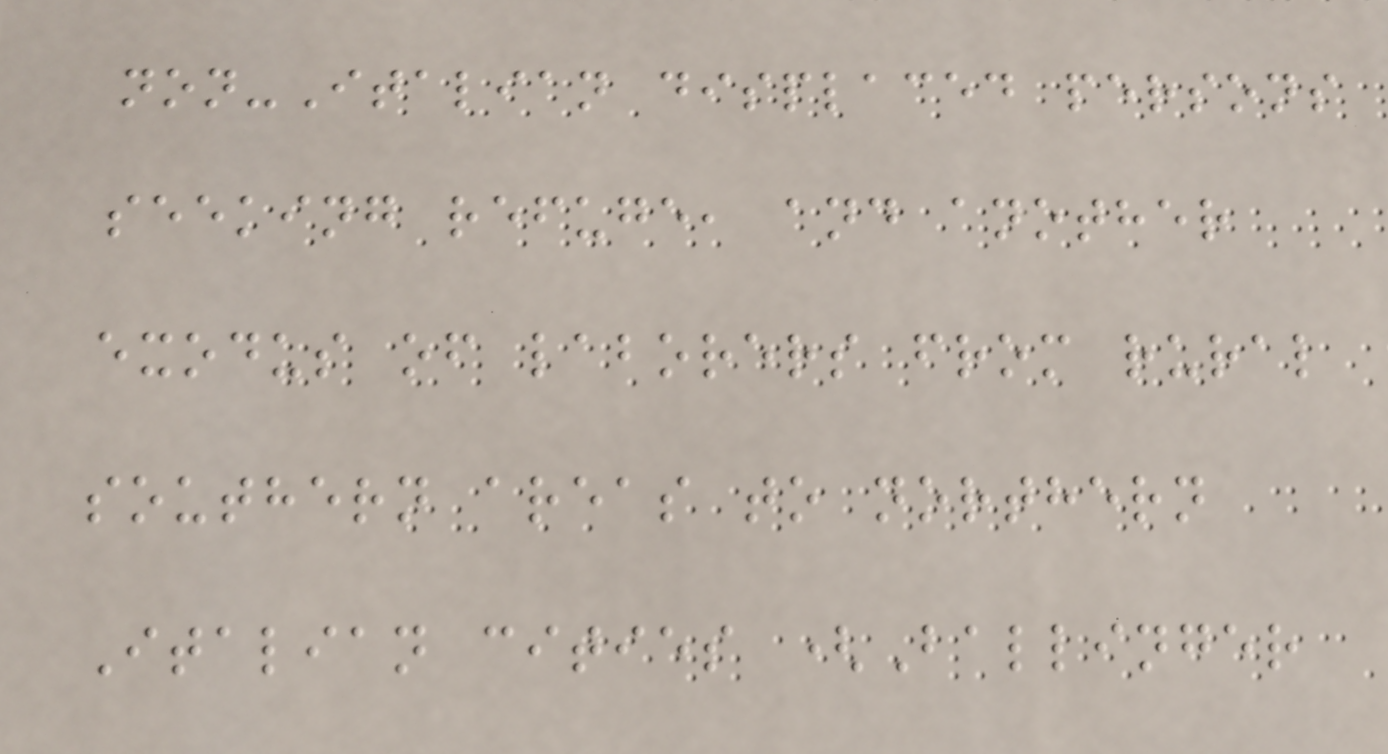non-Italian displaced persons
seeking refuge, and another
exodus of laborers from rural
southern areas to northern
Italian cities (Ballinger
